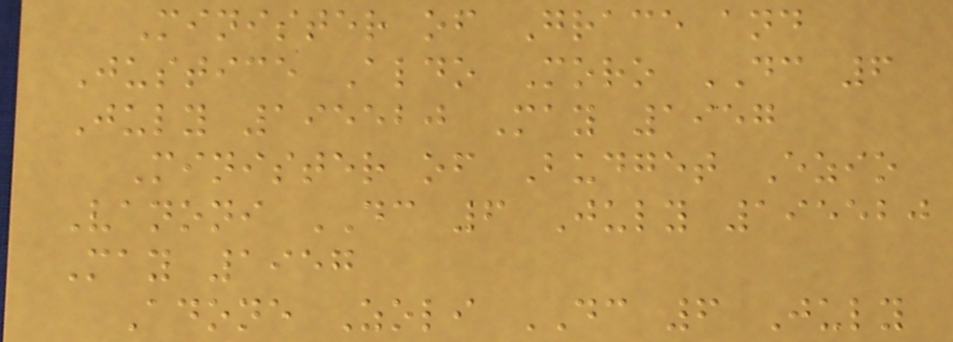Minister of Grace and
Justice Aldo Moro DC 6
July 195520 May 1957
Minister of Budget Ezio
Vanoni DC 6 July 195520
May 1957
Adone Zoli DC 6 July
